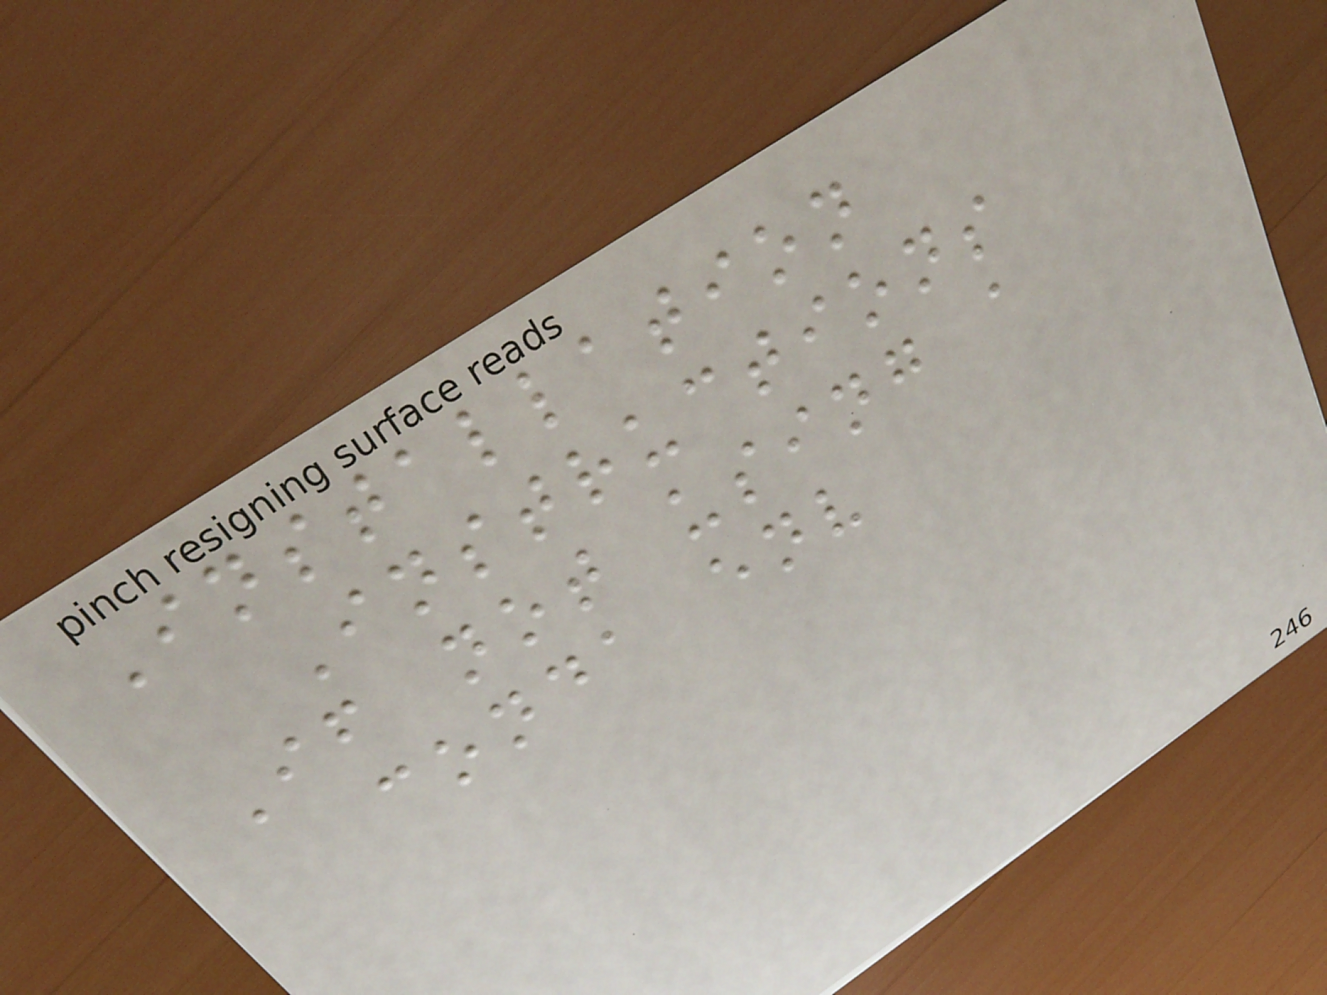Installation
Instructions
If not using a
conda env
